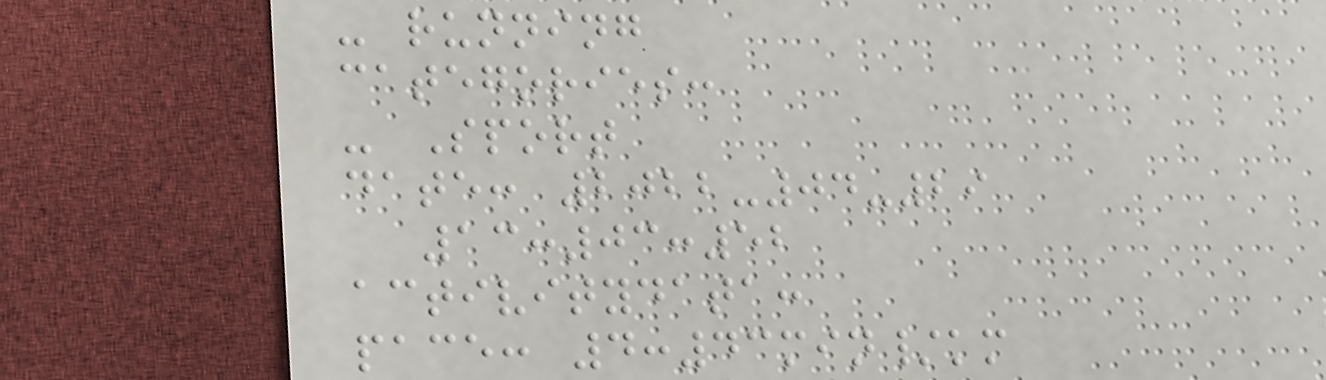- running
categories:
- Sport
date: 2022-04-29
13:03:52
activitydata:
pace: 4:43min/km
